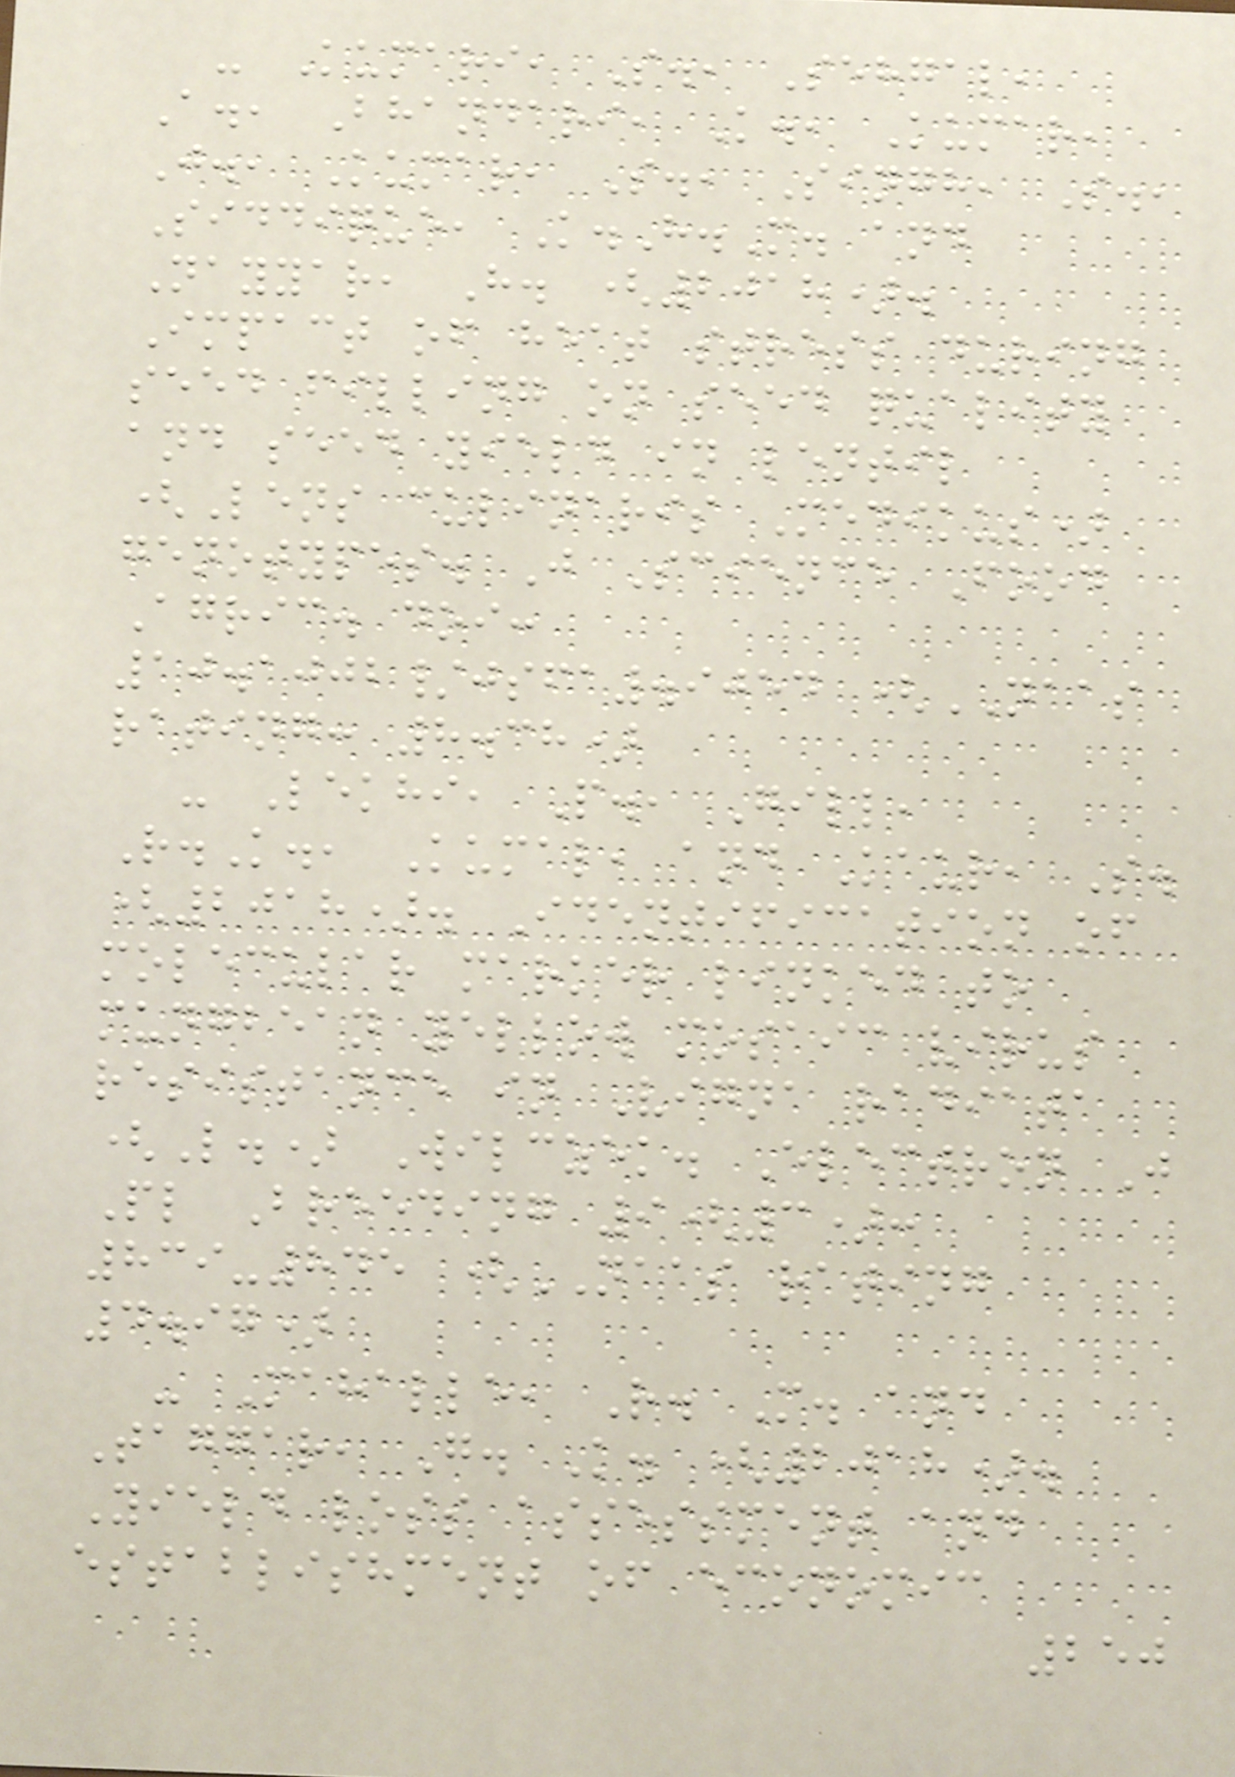- Kumari, S., Sehgal,
A., Bhandari, K., Kumar,
J., Kumar, S., Singh, S.,
Siddique, K.H.M. and
Nayyar, H. (2018).
Impact of heat stress during
seed filling on seed quality
and seed yield in lentil
(Lens culinaris Medikus)
genotypes. J Science Food
Agric. doi:
10.1002/jsfa.9054 (NAAS
rating: 8.38)
- Lekhi, P., Gill,
R.K., Kumal, and Kaur, S.
(2018). Identification of
molecular marker linked to
mungbean yellow mosaic virus
resistance in Vigna radiata
(L.) Wilczek. Electron J
Pl Breeding 9(3):
839-845 (NAAS rating
4.97)
- Mahalle, R. M. and
Taggar, G. K. (2018).
Yield loss assessment and
establishment of economic
250
